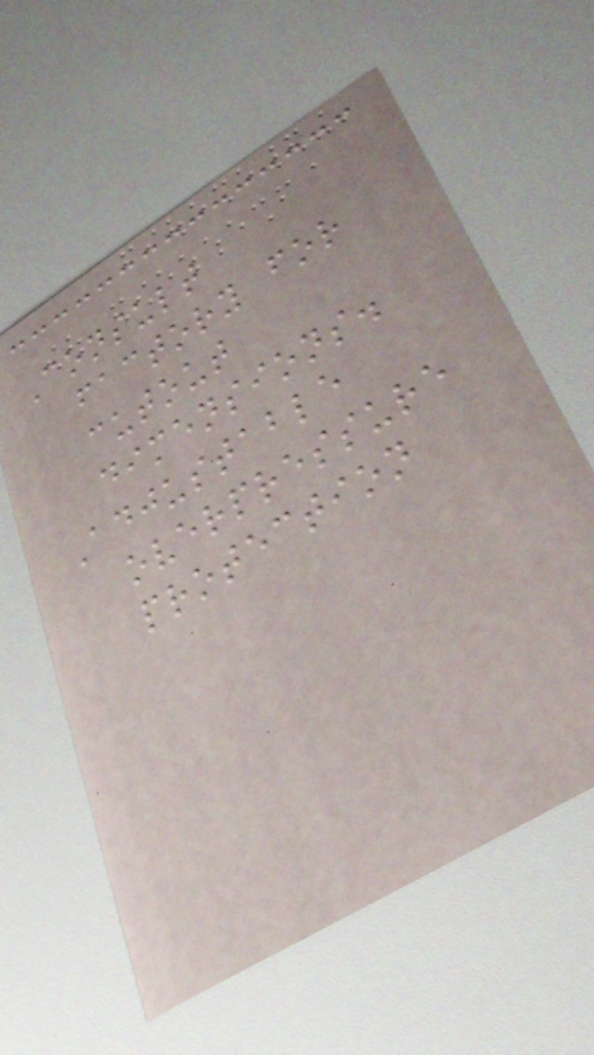Consult
factory for
cutout
dimensions.
Adjustable
overpressure
protection
